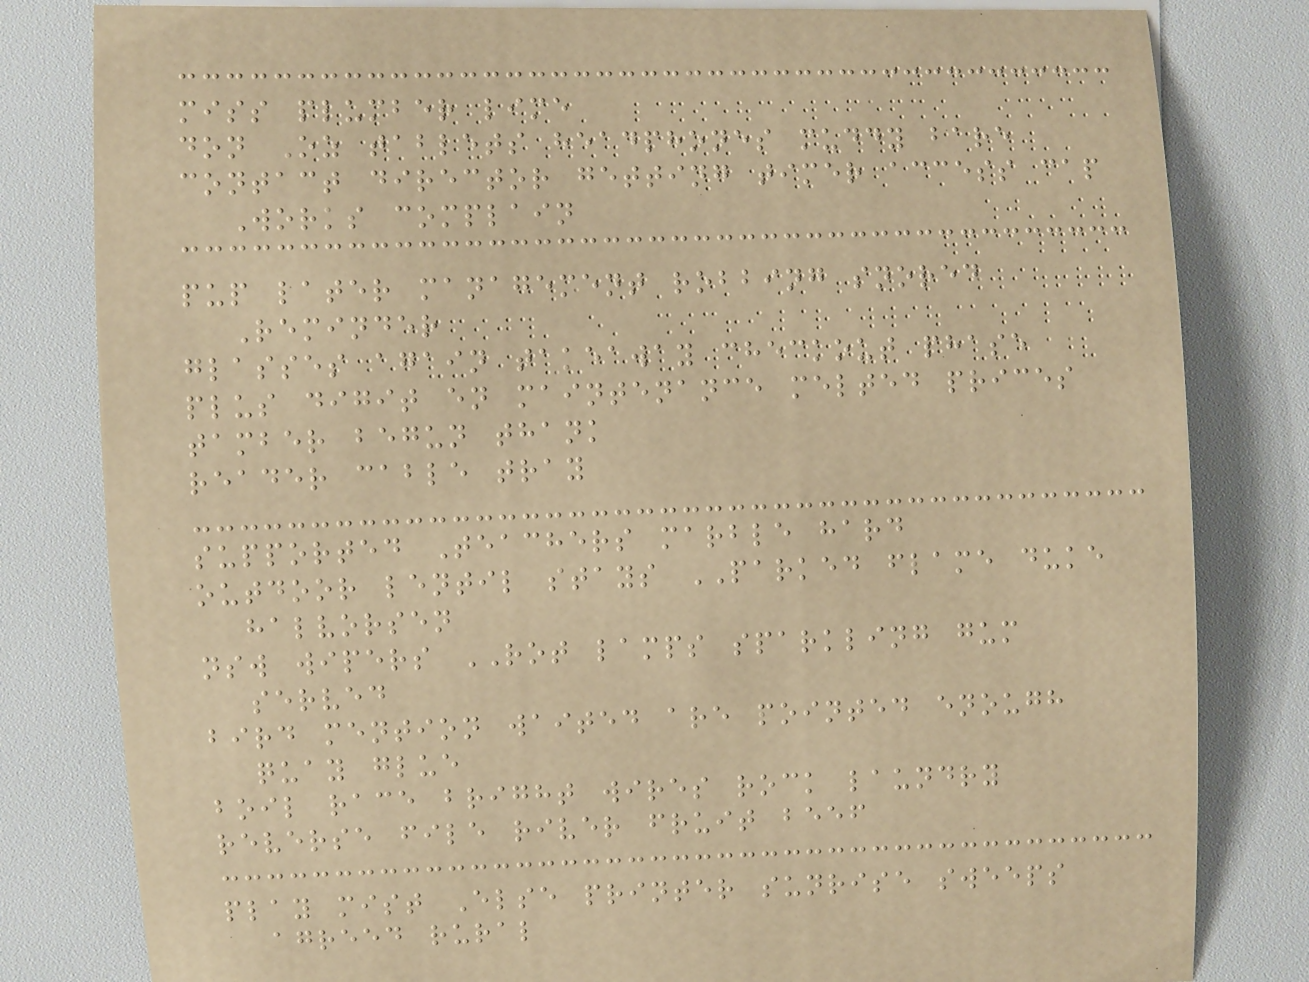miss plumber lime
don Oz tablets headphones muddy bare
contact director getting timer access cap
Works complain
pup later management robbing snored
Reminder
glasses again takeaway checkout phase
plus digit en maintenance melted prices
tamber begun thank
reader cable tray
supported Teachers marble hard
outdoor lentil stays PARKED flame duke
halvorsen
nsw wipers ROT lamps sparkling gum
served
bird mention waited are pointed enough
quay glue
boil race bright wires rock laundry
reverse file river fruit beef
play mist Else printer sunrise sweeps
agreed rural
